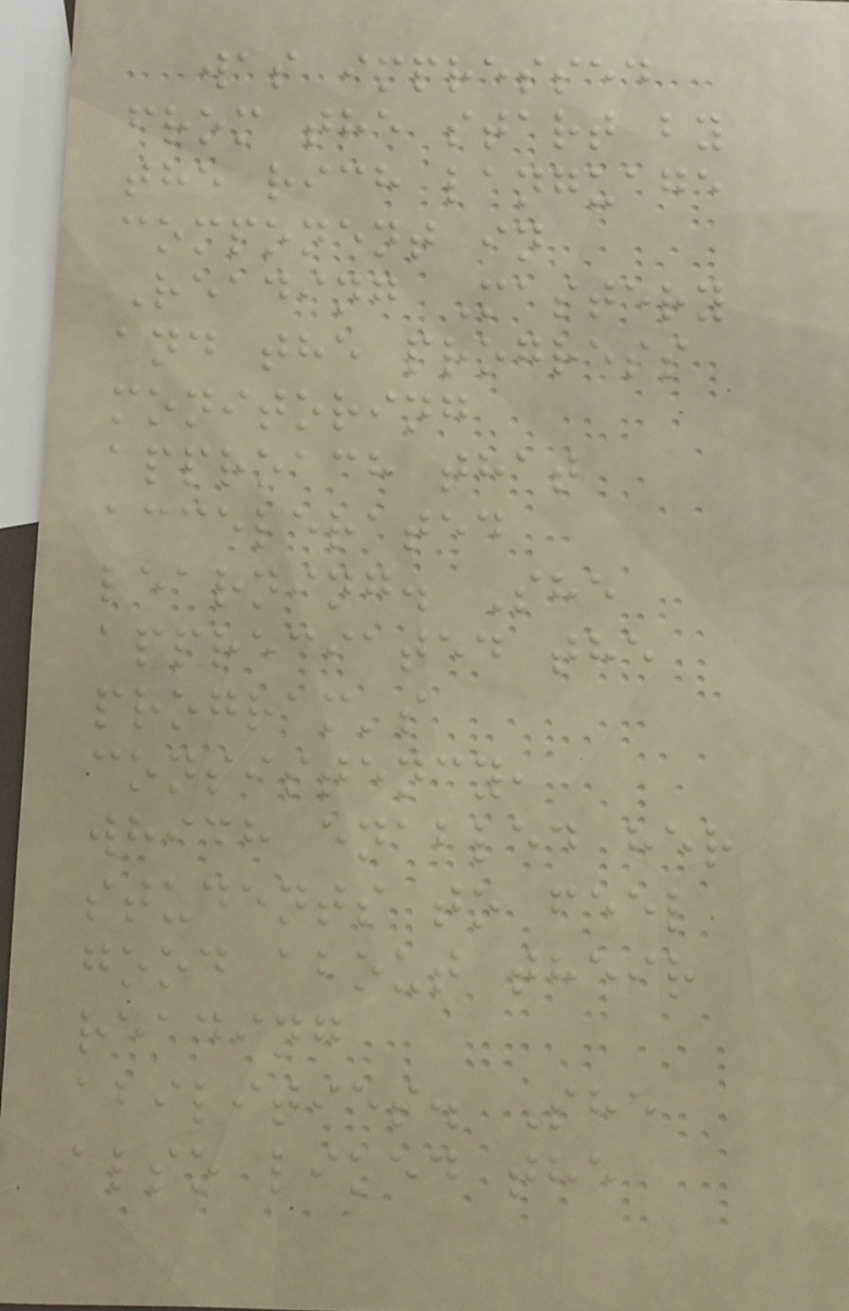was impressed
from the start by
the rich language
component in
Reading Mastery
and the progress
monitoring
approach that
accelerated
learning. She
appreciated the
program's
consistency,
which enabled her
students to feel
good about their
reading
abilities. She
also liked the
